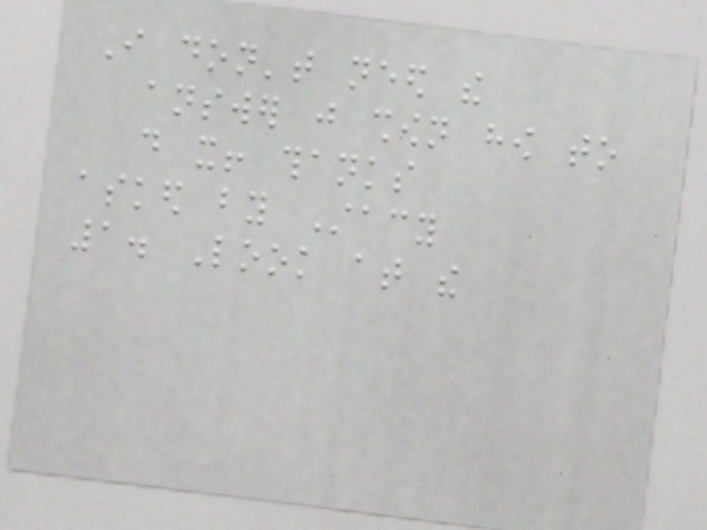I don't need the
answer just shown how to
do it! thanks
asked by Stacy
1. Look at the
